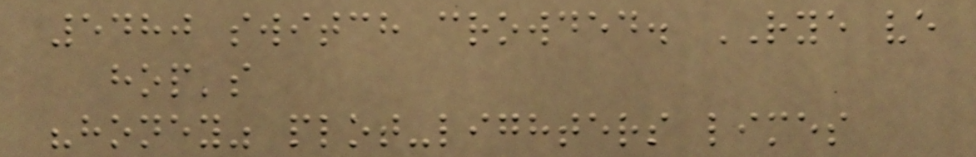5480 switch crowded. RYE ve
hop's
"honey" plot-lighters limes
